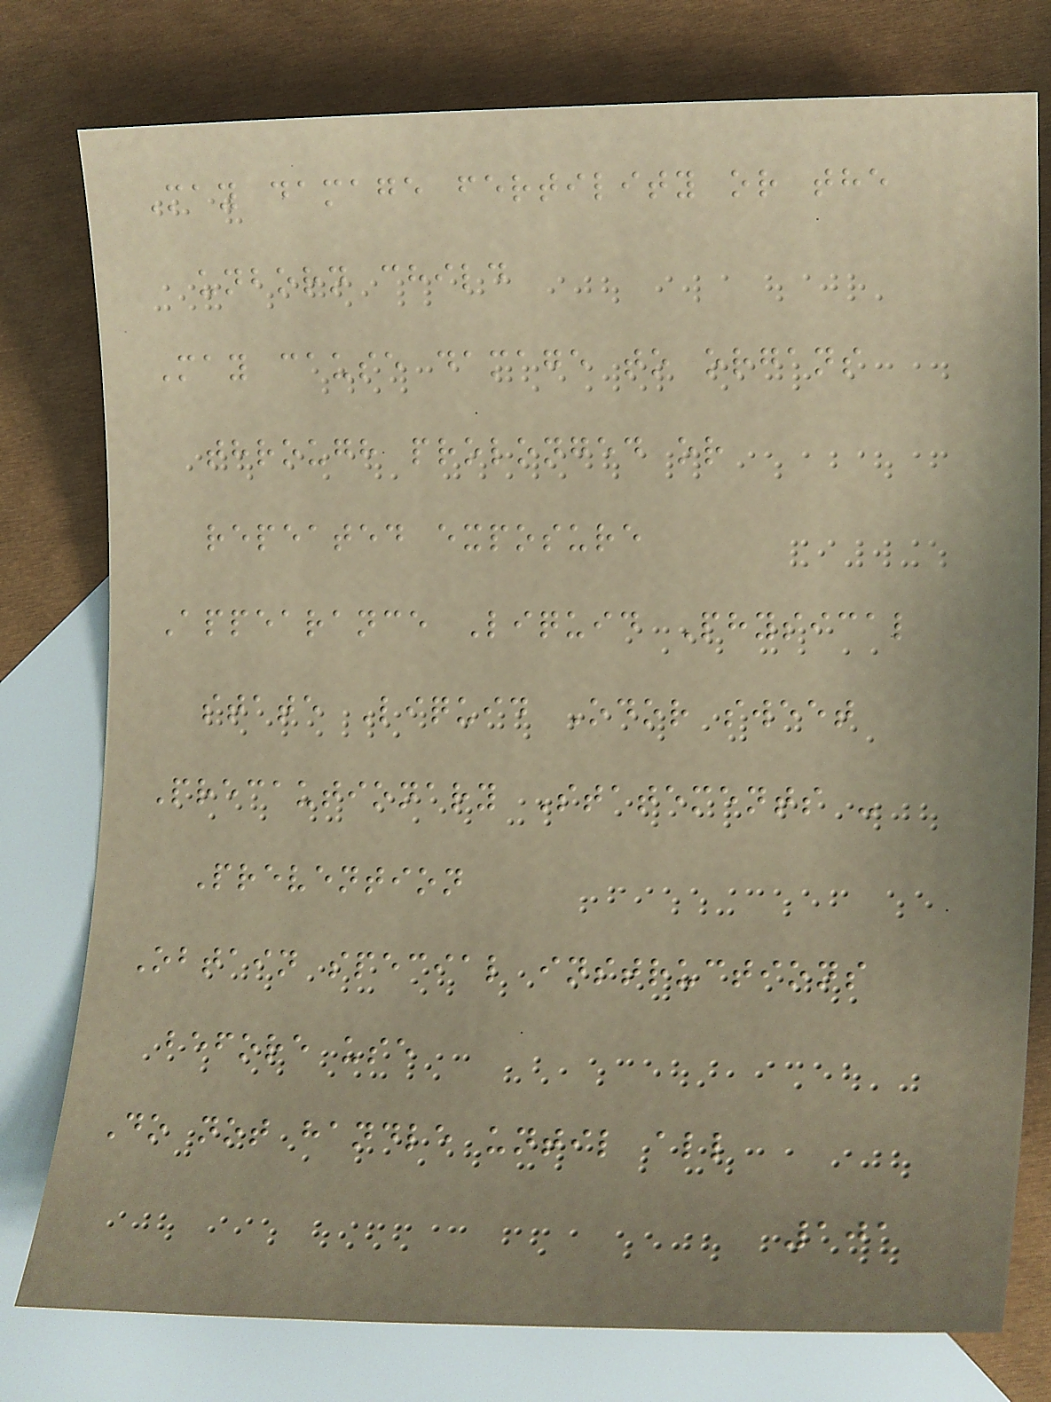May damage fertility or the
unborn child
May cause damage to organs
through prolonged or
repeated exposure
Appearance Liquid Physical
state Liquid Odor sweet
Precautionary Statements -
Prevention
Obtain special instructions
before use
Do not handle until all
101
